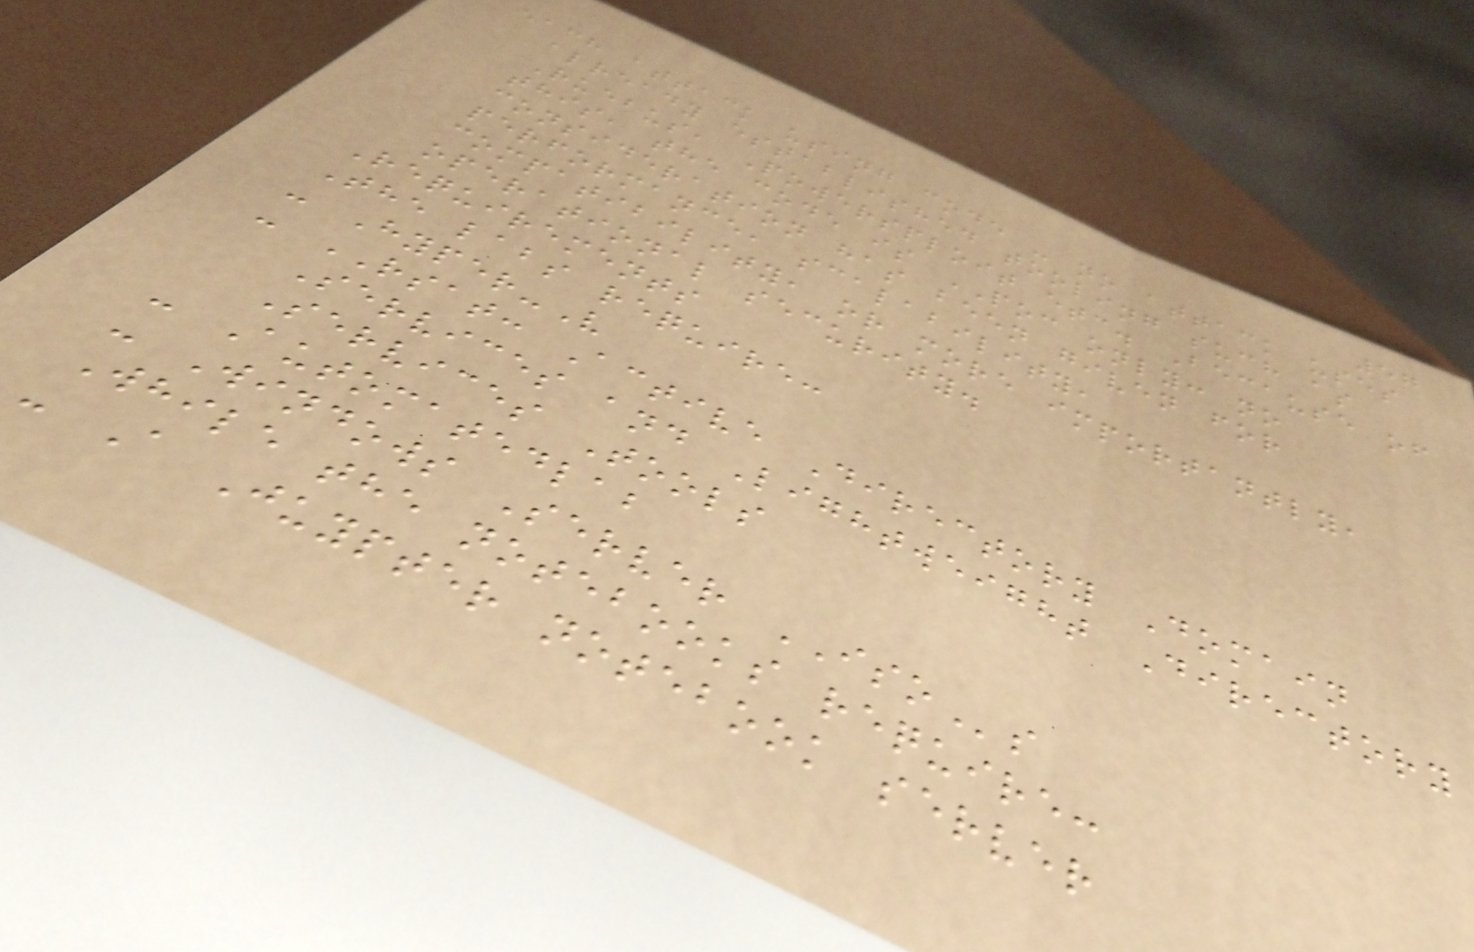57
each attack using code - no attack uses
already established tooling such as
Ruebus, Powersploit etc. Because of
this, the code is POC only: no
consideration has been given for
performance, scalability,
compatibility, or more importantly,
operational security.
Requirements
The labs require:
- Hyper-V
- RSAT: Active Directory Domain
Services and Lightweight Directory
Services Tools
- Automatedlab
- Windows Server ISOs
While the notebooks require:
- A Juypter notebook server
